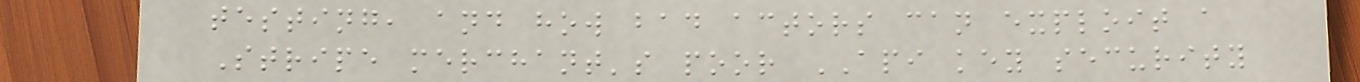testing, and how bad actors can exploit a
Stripe merchant's poor API key security
